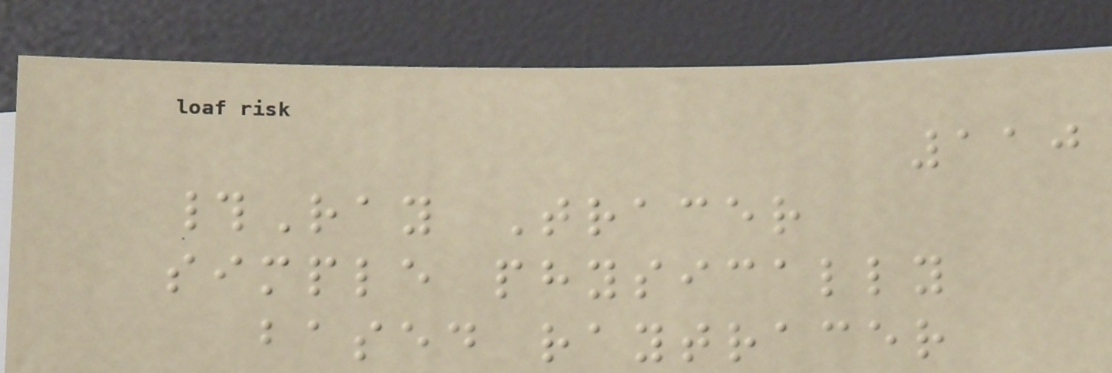110
#Ray Tracer
simple physically
based raytracer
